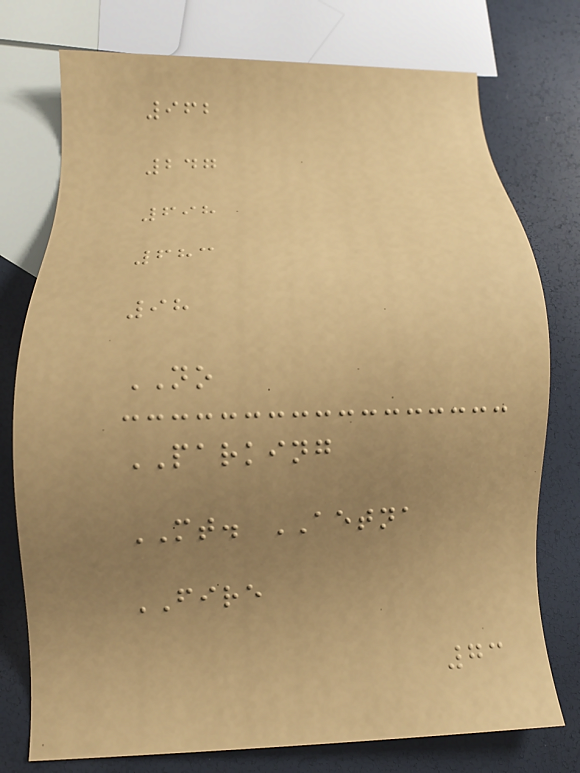962
247
698
683
98
NO
PARKING
MT. AETNA
FIRE
73
